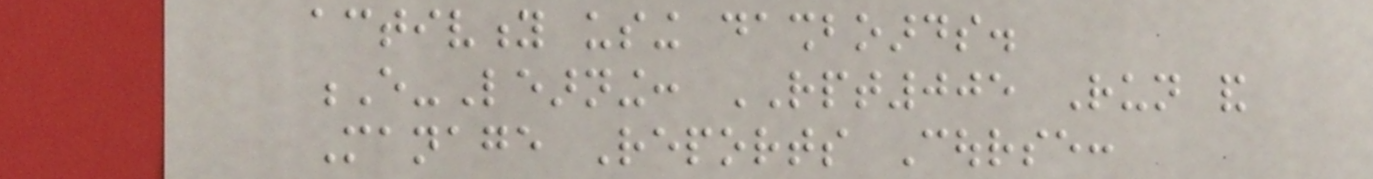activity using dashboards.
E-Learning: RPT005 Run and
Manage Reports Course:
